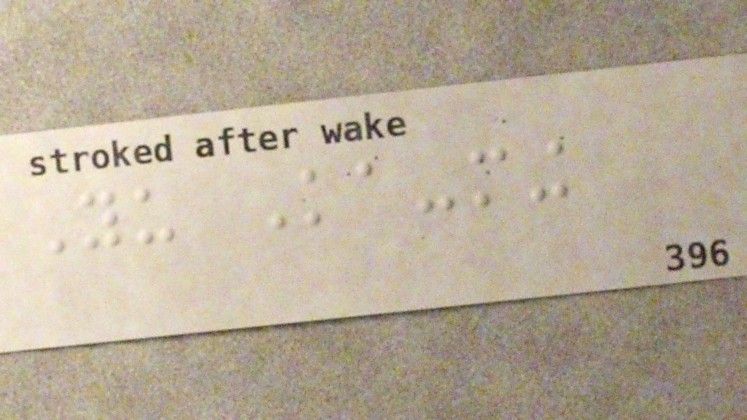Yu Ka-ming
